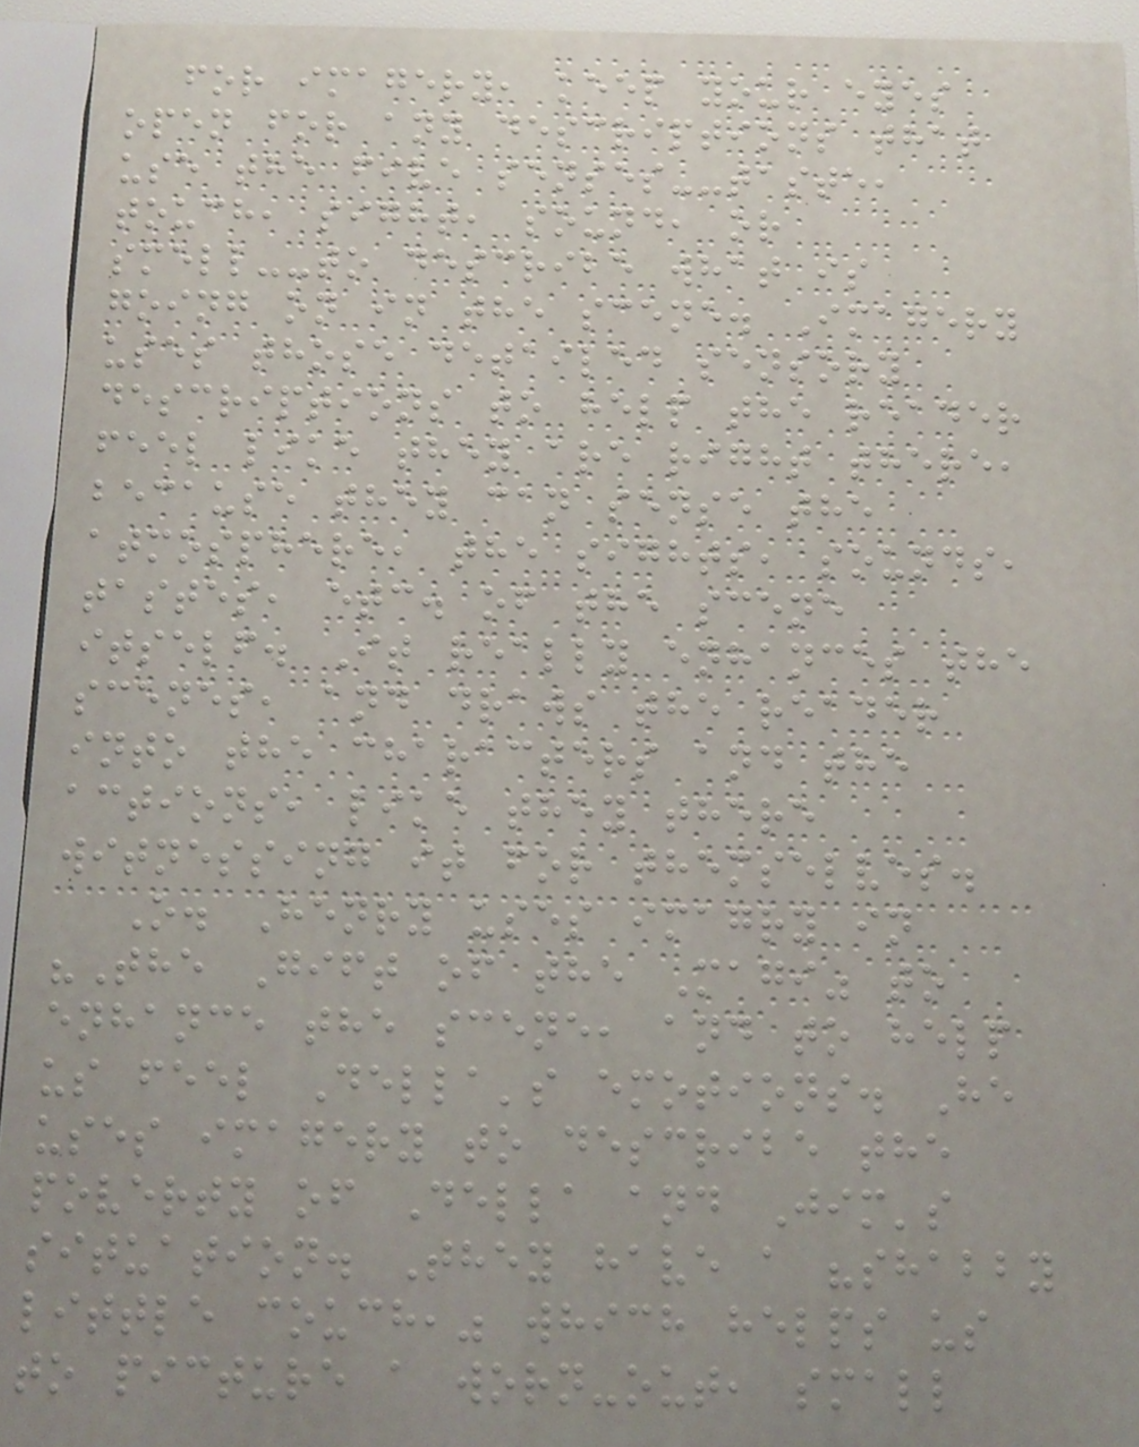for imagery, keep your eyes
open for any descriptions that
use the five senses--taste,
touch, sight, sound, or
smell--to describe what is
going on in the scene. Imagery
uses those detailed sensory
descriptions to help the reader
feel like they are right there,
because they can sense the
atmosphere, the sights, sounds,
tastes, etc. of the scene
itself. It really enhances the
scenes, and draws the reader
into the characters and the
actions, like they there
witnessing it for themselves.
O. Henry uses imagry in
"The Gift of the Magi" to
enhance the scene, and to help
us feel Della's emotions. He
uses imagery to describe the
poverty of Della and Jim's
situation. They have a "shabby
little couch," which helps us
to picture a worn-out, small
